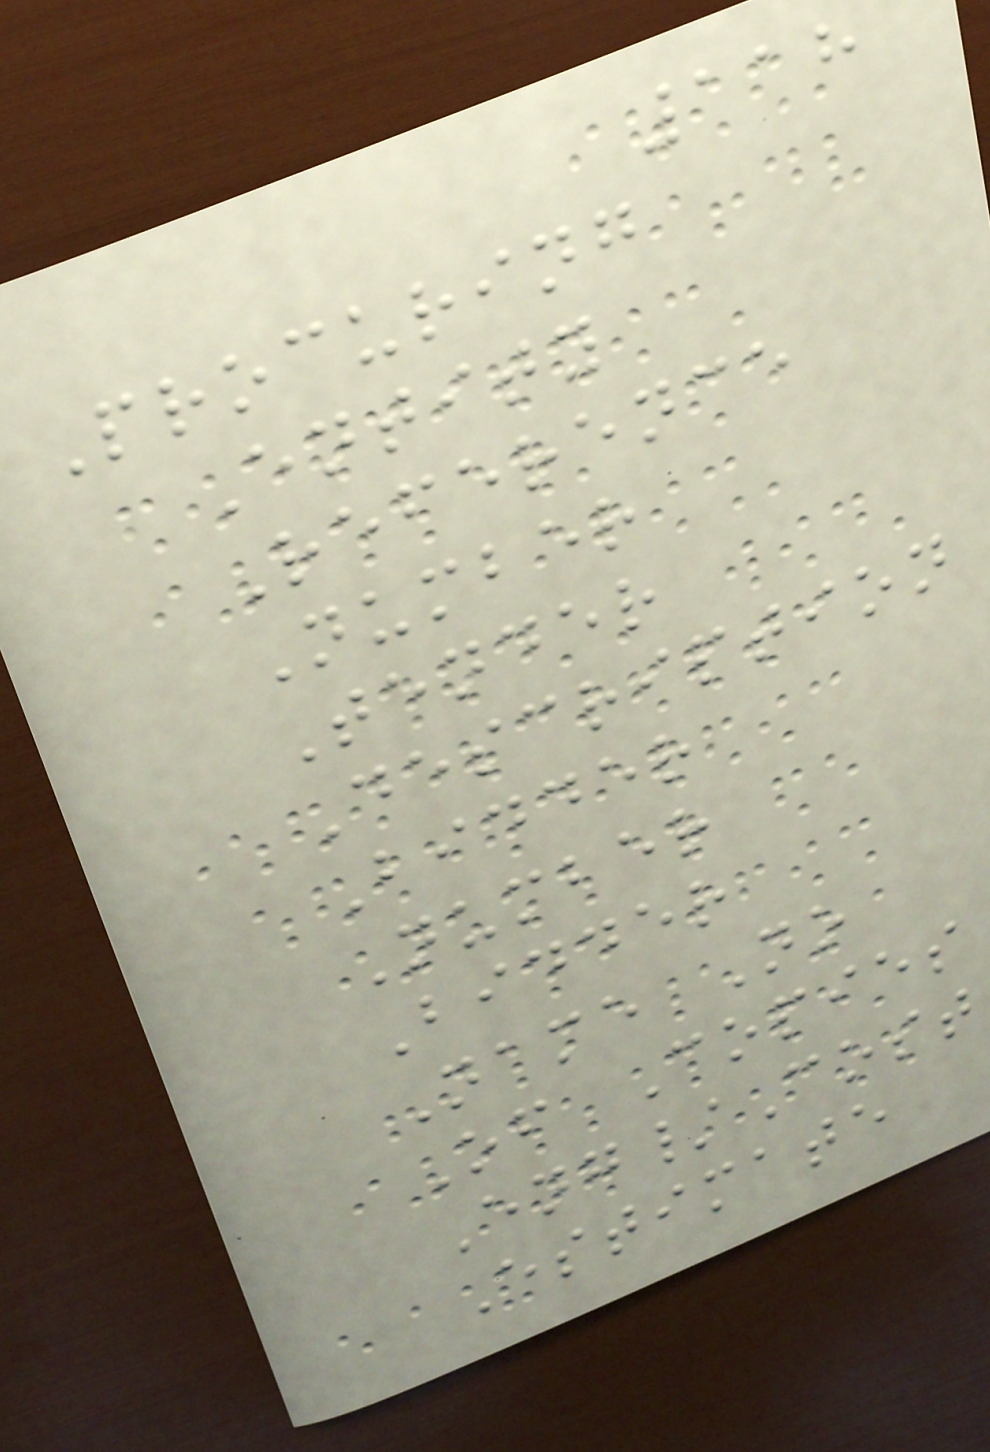118
Procuring
Entity
Reference
Number
Tender
Description
Bidder
Number
Bidder
Name No
Of Copies
Eng/Cost
Estimate
